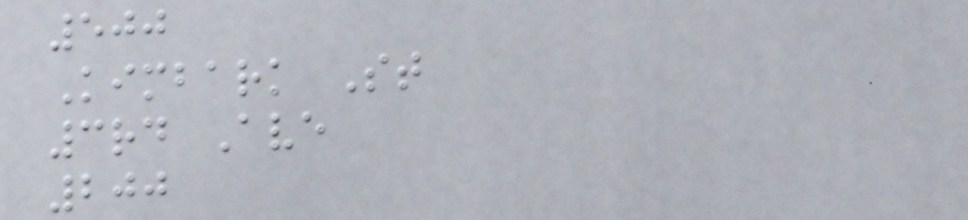500
Kimbark St
3rd Ave
200
